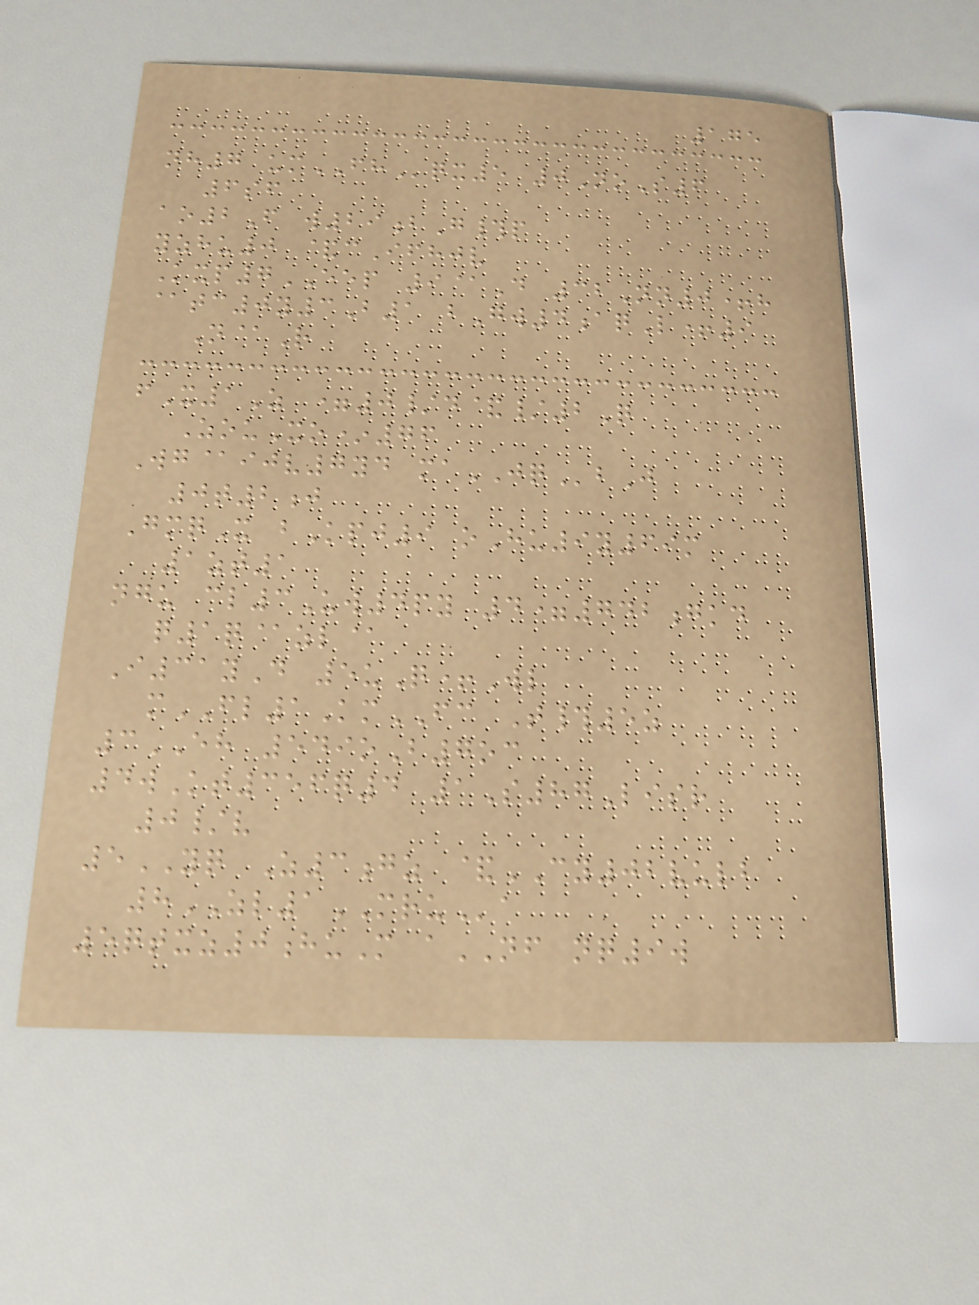175
nh7 umFHqx5 0NoS6
6sf
ao2F w29bG#p
yzhu0 &cIfhjv
Kxp7EEP 9@D 32Nn0+h
@tc0y3B1 bGw4aqL+9
N@R
fX1Z =0/d&/2Q
ZouXo*76
Wg@ijv7yd maJQbJ
0t2j
GmqX bKpj9 oHu9y69m
1zt1
ngu cl3Uw4py 4=742gkd
q1q@zl@
I31yD 5uQ+Wl
mFL1KmFC T#5z
3EH 549oB7oc
4wKt356q4 1S87Lisr
0/v
5YQ Z3gz &CY02vulb
8ZL1MRUa
5qtxz0huM aNF nq9w
